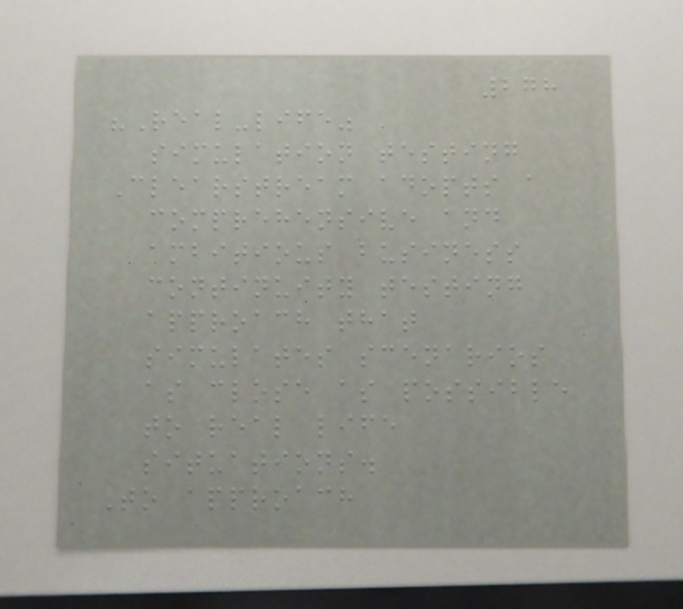278
"Real-life"
simulation testing
Clearstream adopts a
comprehensive and
ambitious business
continuity testing
approach that
simulates scenarios
as close as possible
to real life
situations.
To approach
